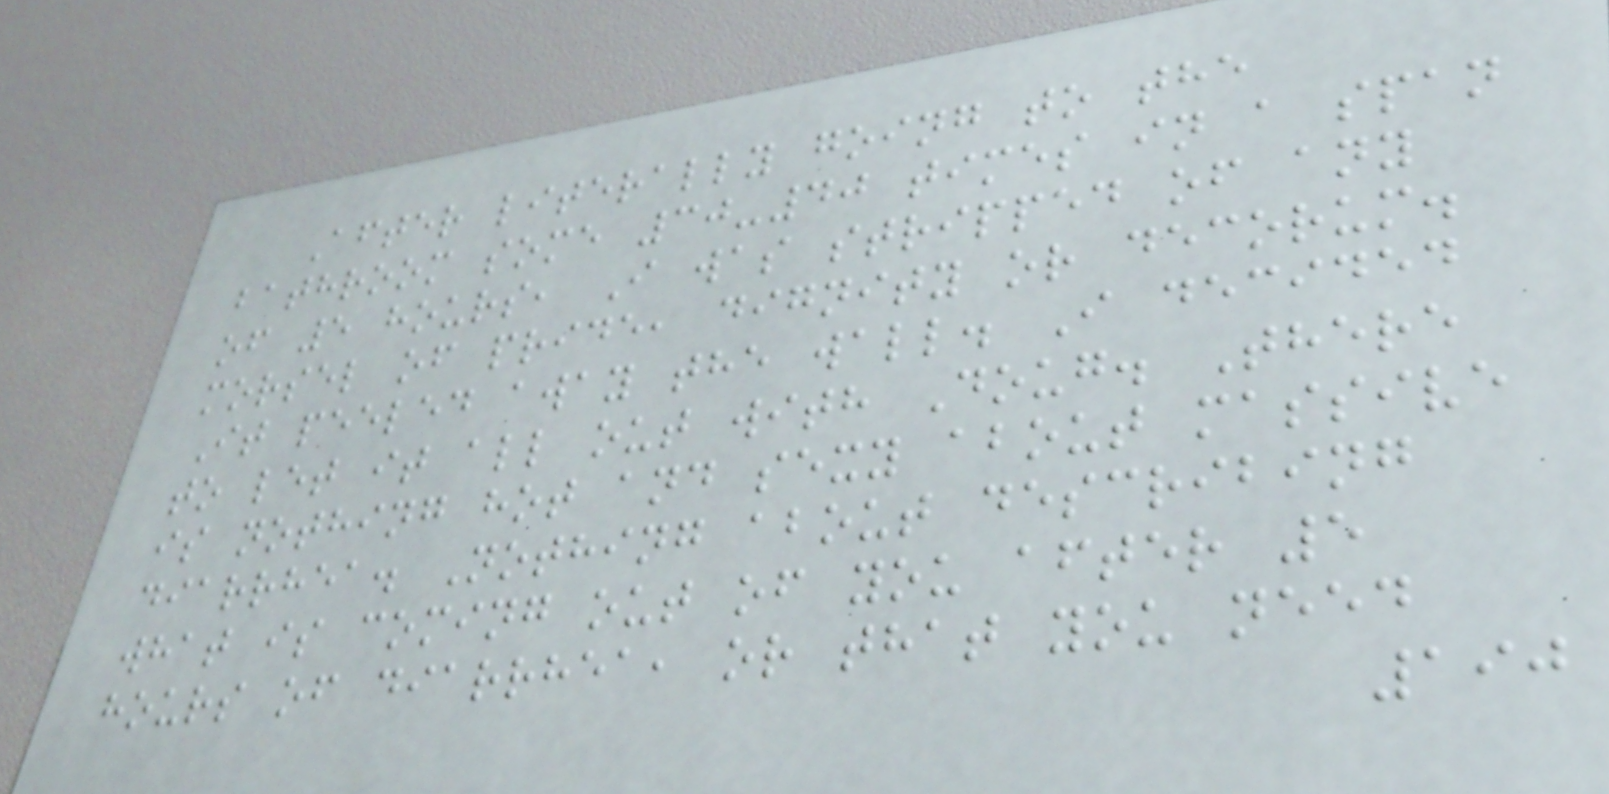After literally going to the
bathroom some 30-40 times in a span
of 5 hours, I was stripped of any
morsel of pride, dignity or decorum.
It peeled away the wall. I decided
to let it all out with Doug. There
is nothing hot and sexy about massive
diarrhea. Nothing about describing
what is coming out of you after 5
hours of diarrhea, or that you need
190
